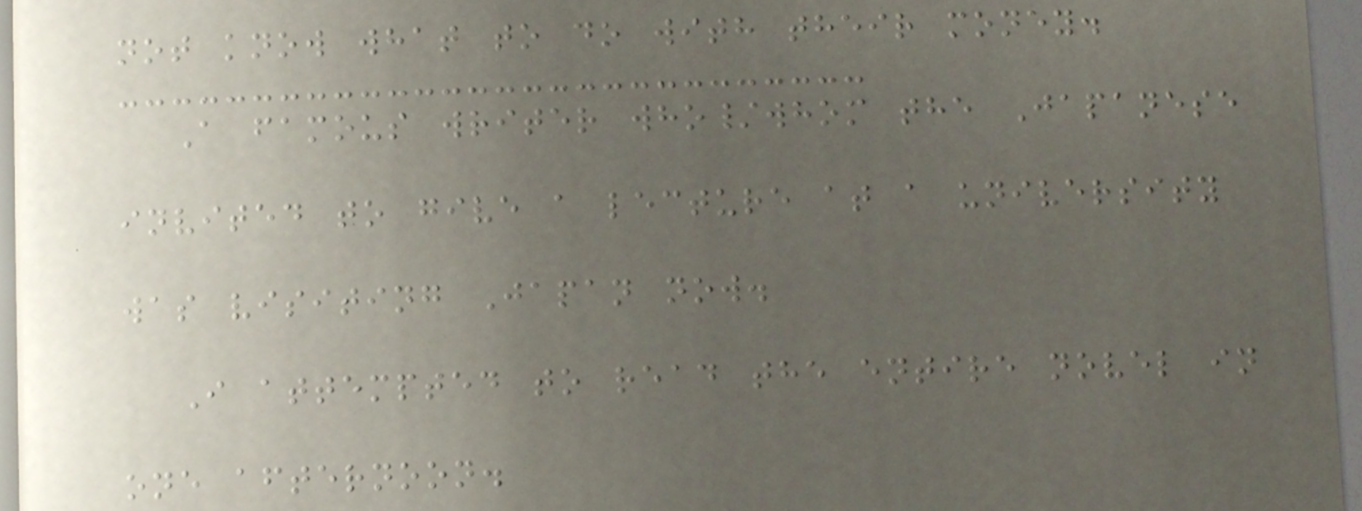not know what to do with their money.
A famous writer who/whom the Japanese
invited to give a lecture at a university
was visiting Japan now.
I attempted to read the entire novel in
one afternoon.
